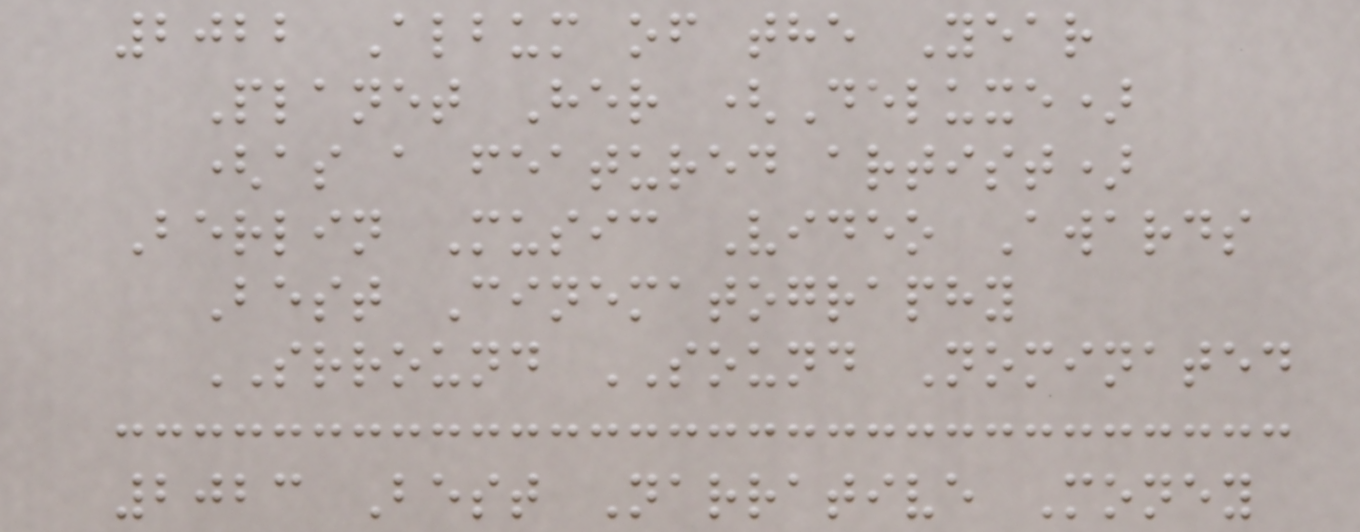2022 Album of the Year
Planet Her (Deluxe)
(as a featured artist)
Berlin Music Video Awards
Best Cinematography
SRROUND SOUND Nominated
2023 Best Narrative Money
